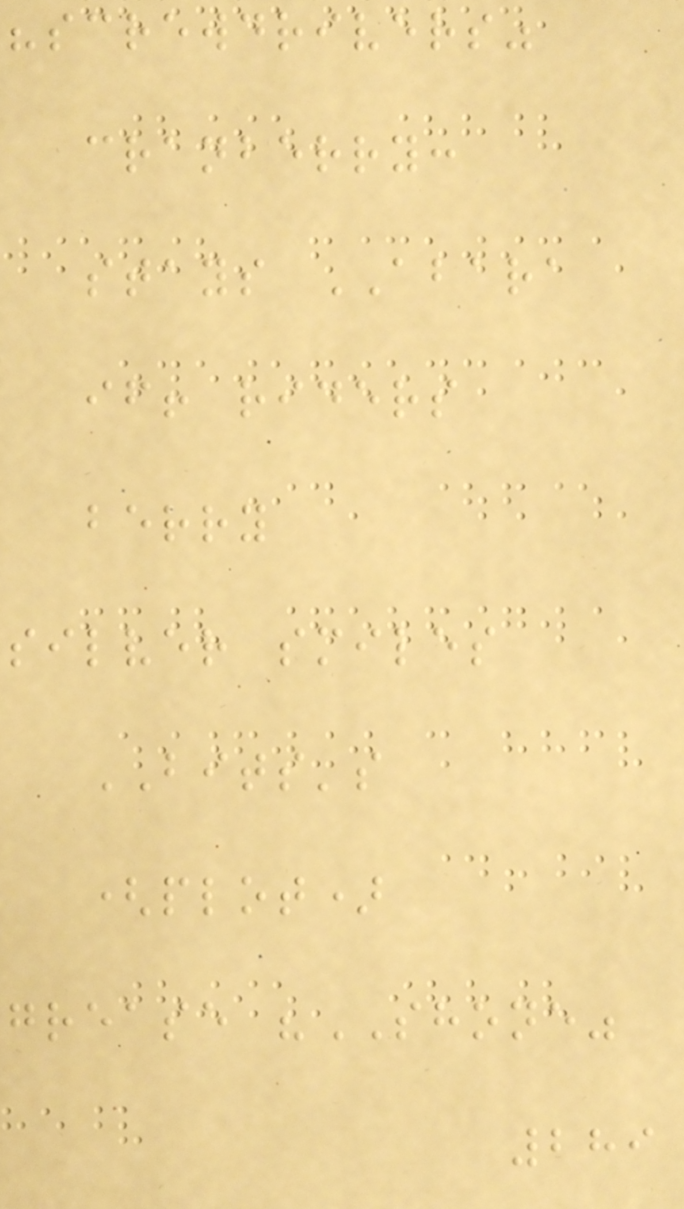"screwdrivers"
cranberry:
stays ABARA
if! riders
berry
silver smiles
BITS's
(plot)
grease "SHONE"
289
